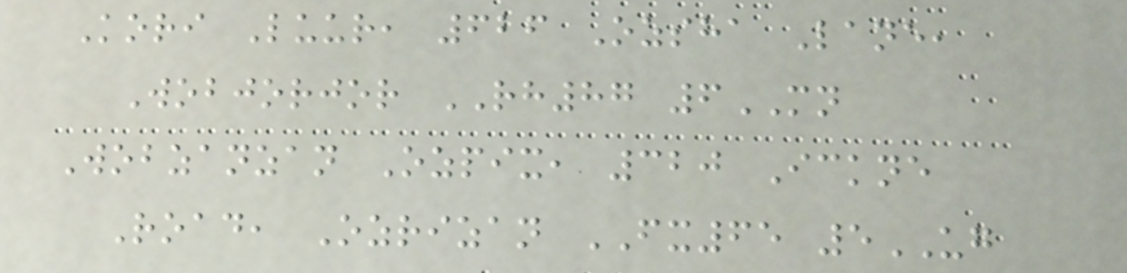Kori Luur, 626 Ozsha Lane,
Wobjorjor RH87 6MN
Wobzanzan Ozpix, 320 Ickne
Road, Ozrizan FX65 5UG
